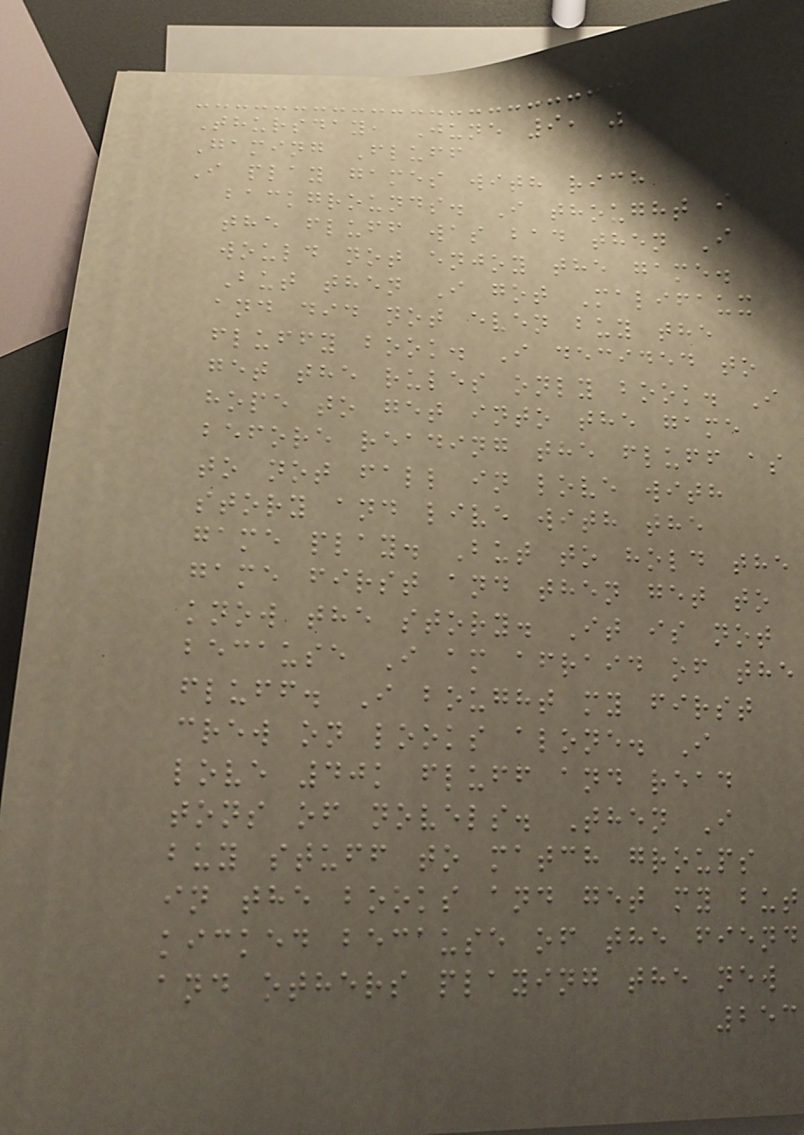Thursday, June 9, 2011
Gaming Fluff
I play games with rich
backgrounds. I thought if
the fluff was bad then I
would not enjoy the game.
But then I got Malifaux
and did not even buy the
fluffy book. I decided to
get the rules only book. I
hope to get into the game
before reading the fluff as
to not fall in love with
story and live with the
game play. But to hold the
game first and then get to
know the story. It is not
because I am afraid of the
fluff. I bought my first
crew on looks alone. I
love 40k fluff and read
tons of novels. Then I
buy stuff to match groups
in the books and get my but
kicked because of the fiend
and others playing the new
253
